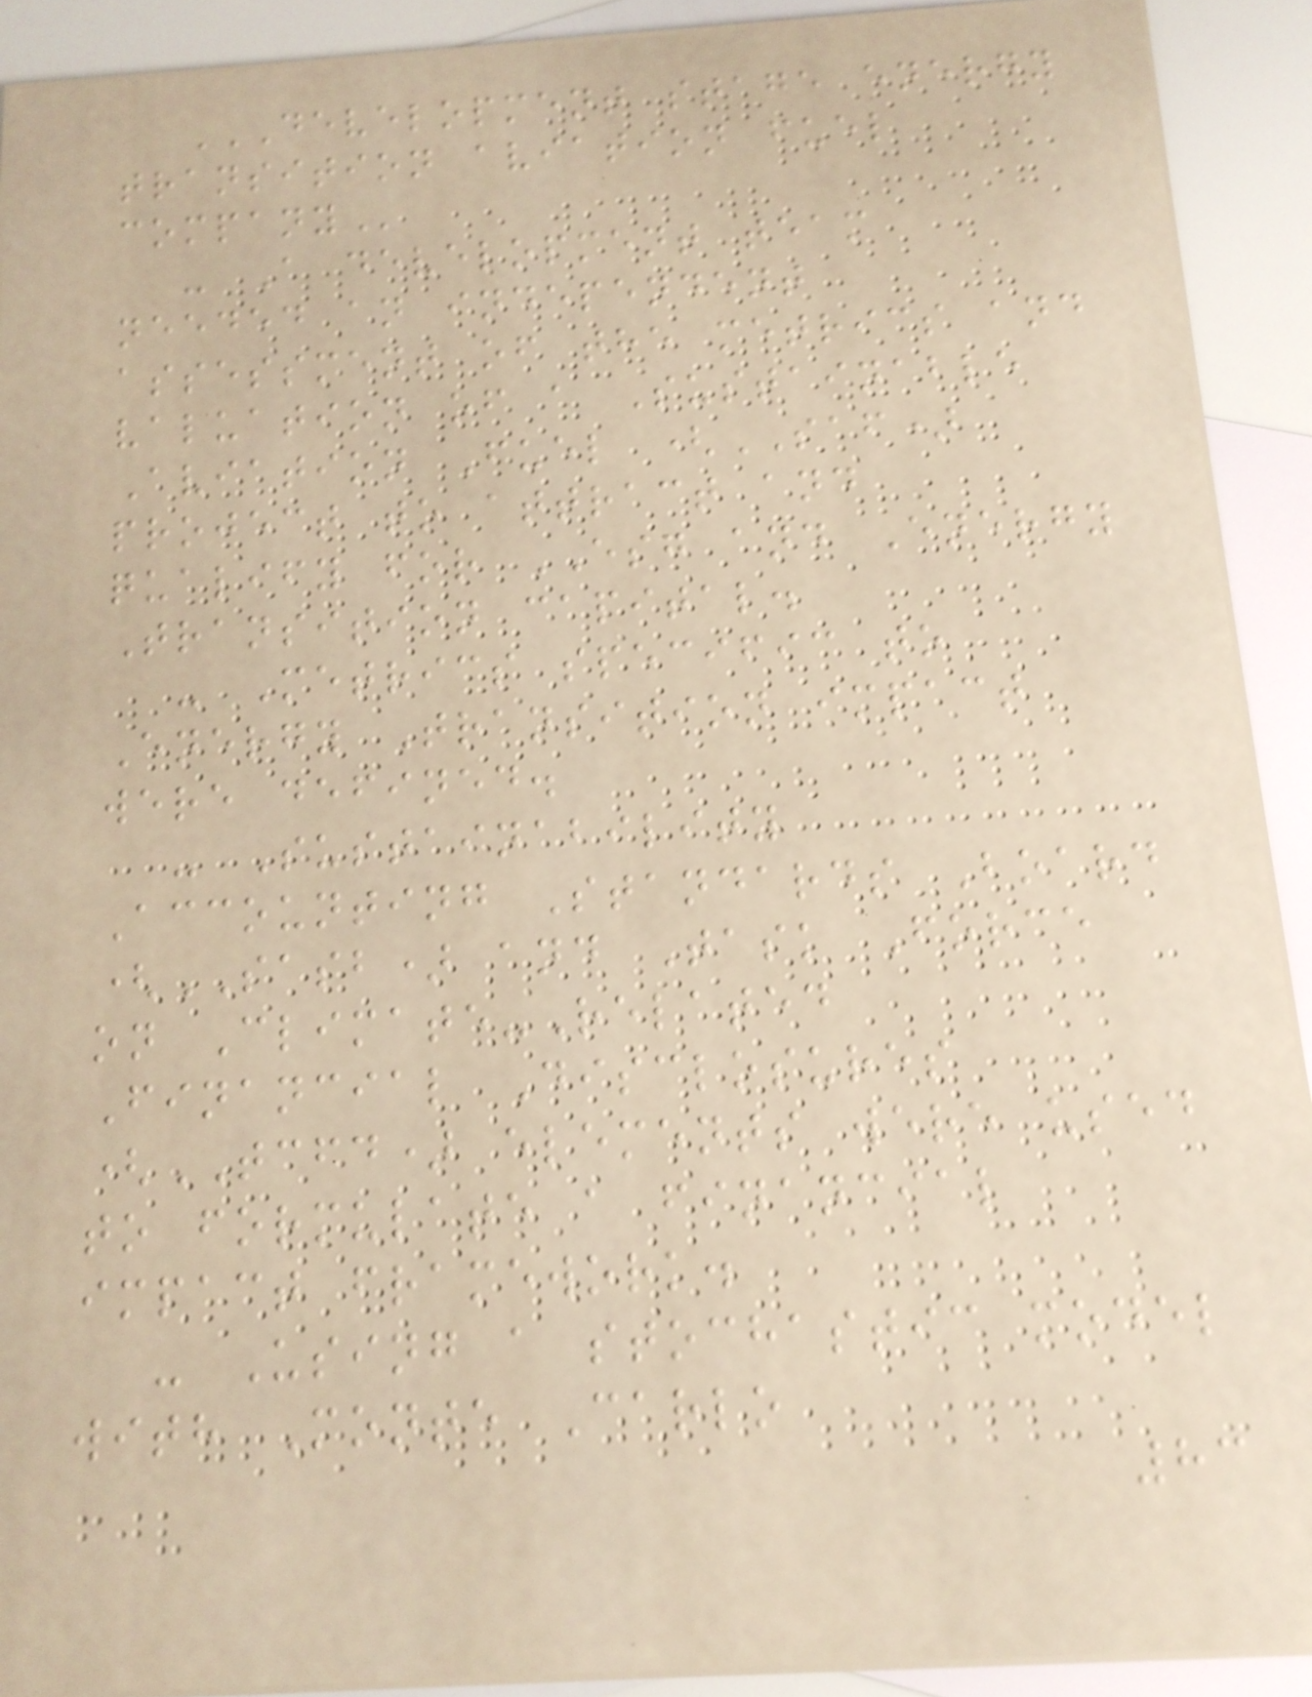DEVELOPMENT STAGE ENERGY
TRANSITION AVIATION FUEL
COMPANY
- A development team
needed an independent
assessment of the metrics and
valuation of a Sustainable
Aviation Fuel (SAF)
project to attract and
qualify for ESG and Energy
Transition capital.
- Metrics specific to
Energy Transition impact
were defined.
- Sustainability
Accounting Standards Board
(SASB) and Task Force
on Climate-Related
Financial Disclosures
(TCFD) elements were used
to formulate a financial
impact framework.
- Using a stochastic model
with Monte Carlo
83
